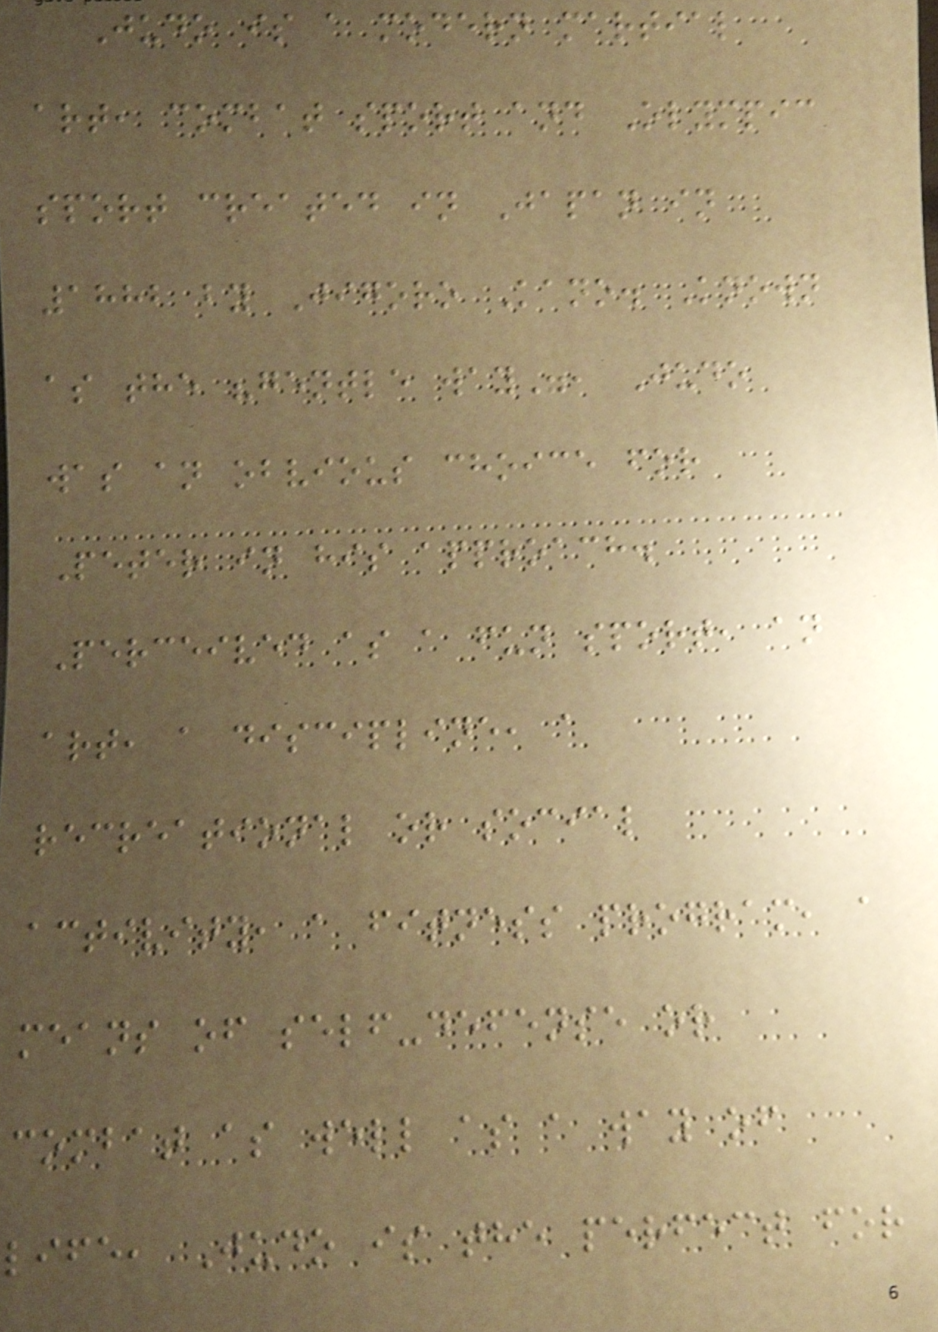Judo is a modern martial
art, combat sport and Olympic
sport created in Japan in
1882 by Jigoro Kano. Known
as the "gentle way", Judo
was an obvious choice for
Peter in his approach.
Perceived as a fun sport, an
art, a discipline, a
recreational or social
activity, a fitness program, a
means of self-defense or
combat as well as a way of
life, Judo is the perfect for
